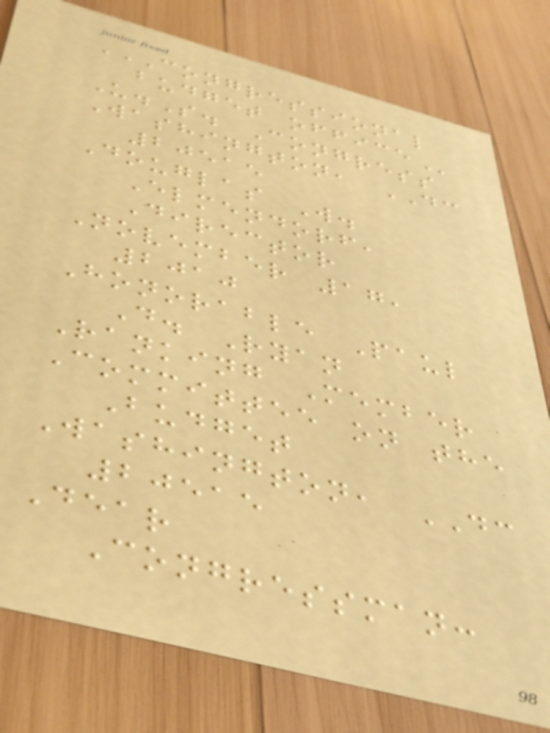CONGRESSIONAL
BUDGET OFFICE
U.S. Congress
Washington, DC
20515
Douglas W.
Elmendorf,
Director
November 17,
2010
Honorable Paul
D. Ryan
Ranking Member
Committee on the
Budget
Washington, DC
20515
Dear
Congressman:
